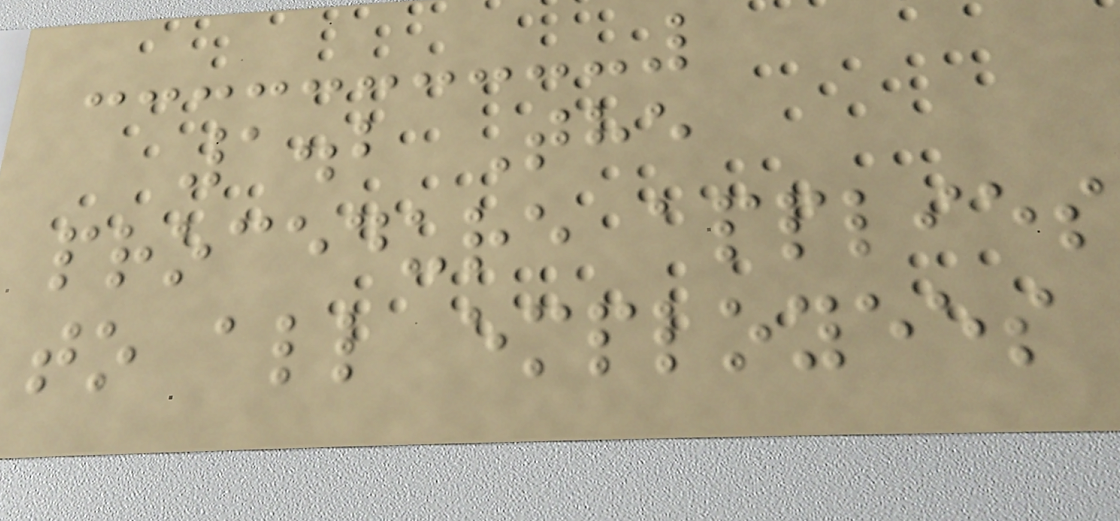1.2 The
procedure applies
to all employees
